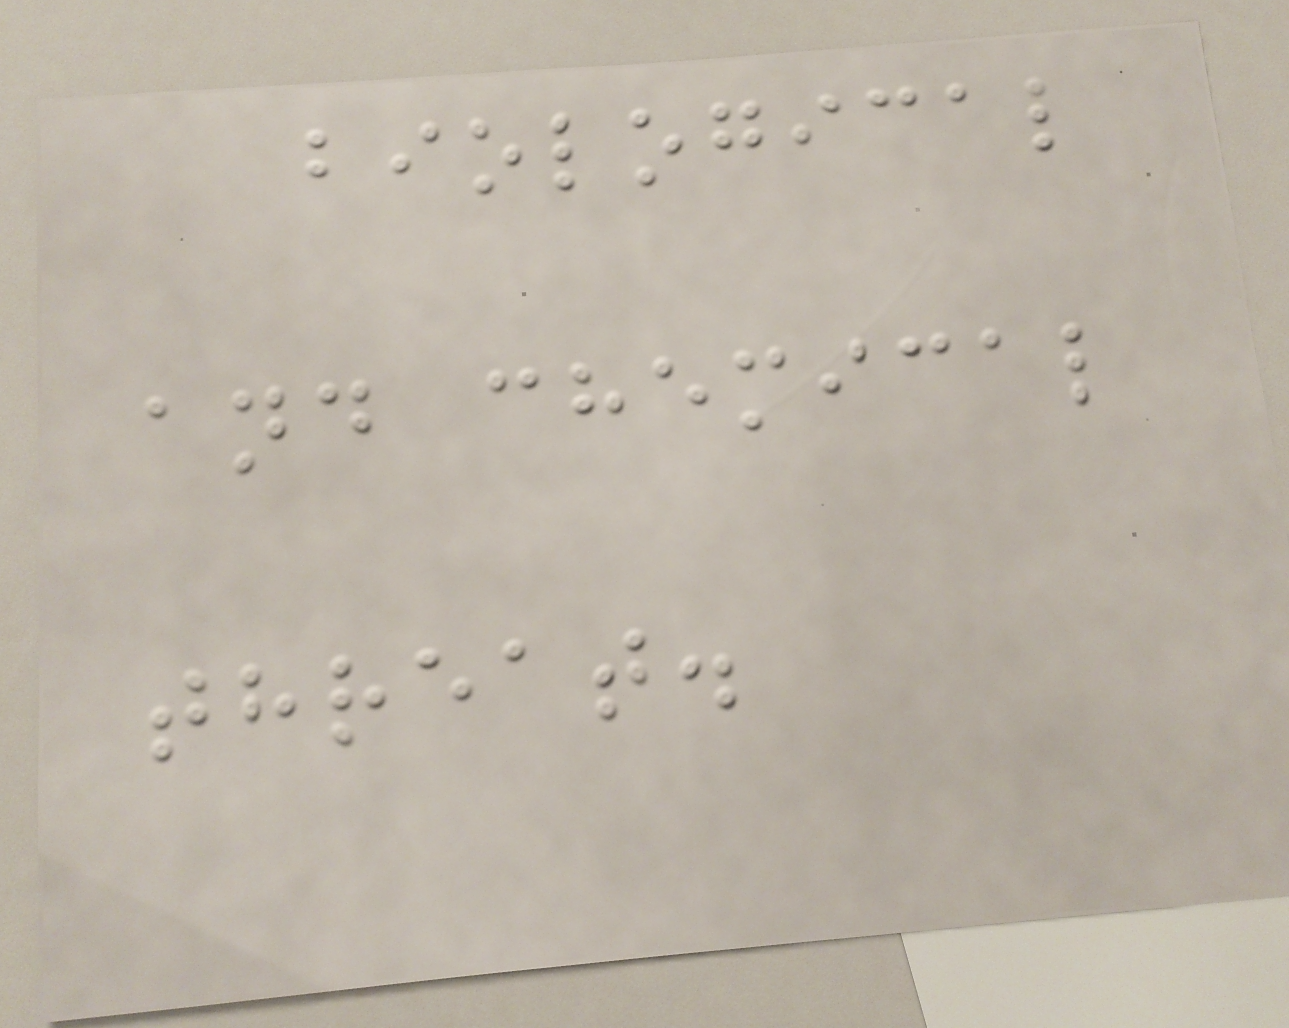biological
and chemical
threat.
